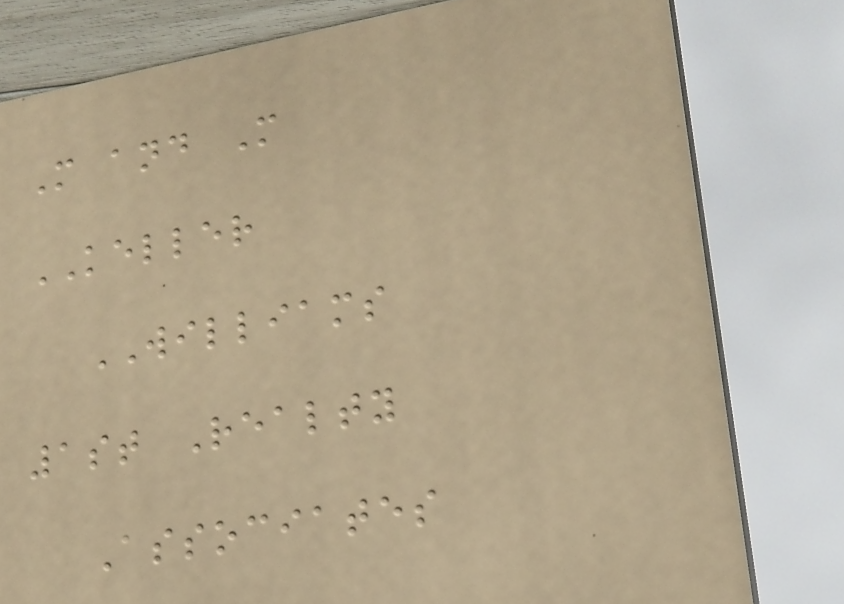M and M
KELLER
WILLIAMS
1st Realty
Associates
